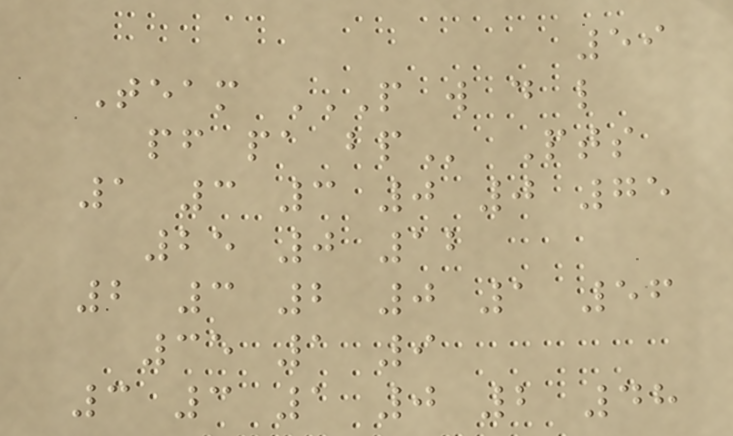59
Team P W D L
PF PA BP Pts
1 3 3 0 0 75
25 0 12
2 3 2 0 1 56
35 1 9
3 3 1 0 2 48
